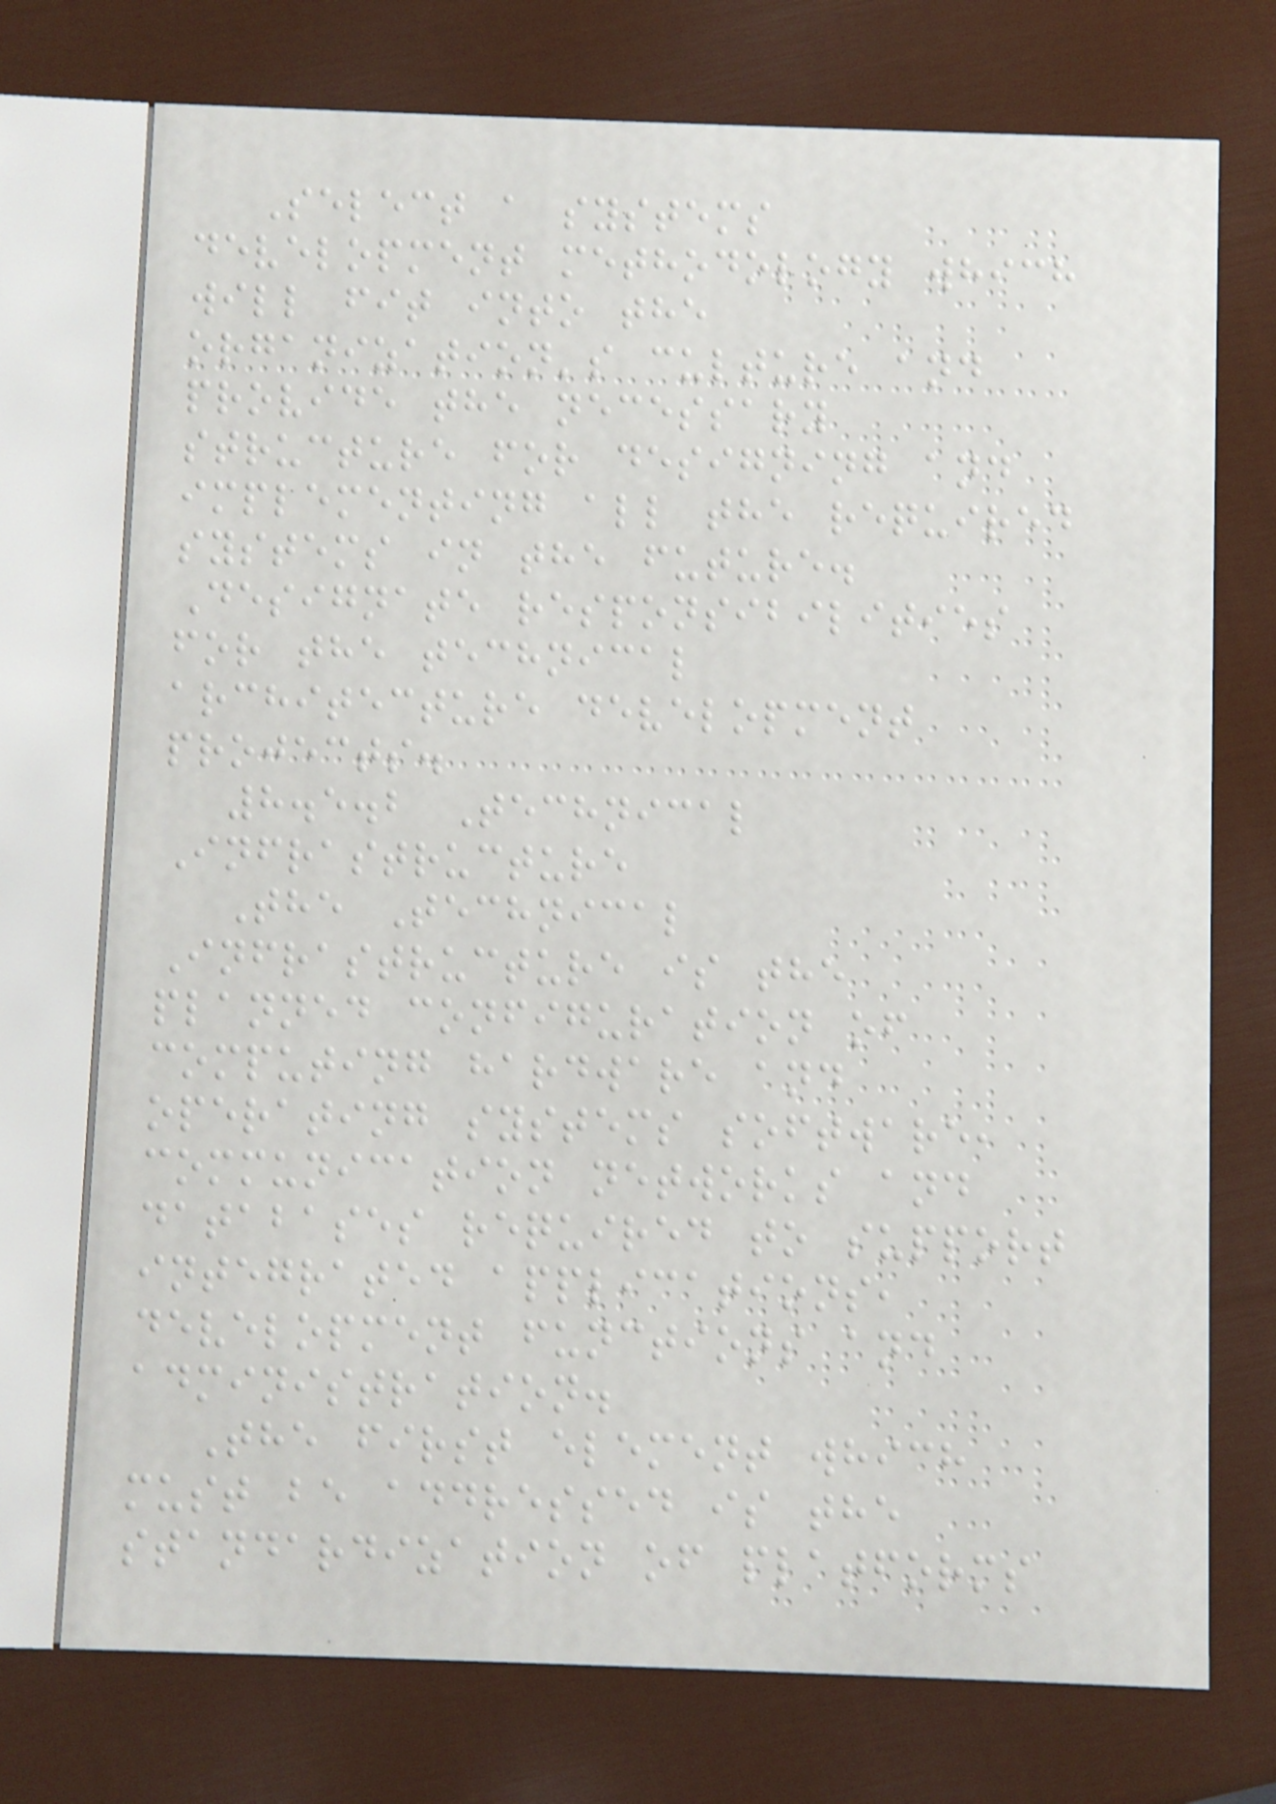Select a systems
development methodology which
will fit into the
organization's culture and
provide the necessary
structure for designing and
implementing all the required
systems in the future.
Designate responsibilities
for the technical
architecture development
projects.
8.5.2 Technical
Infrastructure
The Technical
Infrastructure is the
planned configuration of
computing hardware and
operating systems software,
communication networks and
databases required to support
integrated applications,
development functions and
administration.
The first element which
must be addressed is the
standardization of platforms
